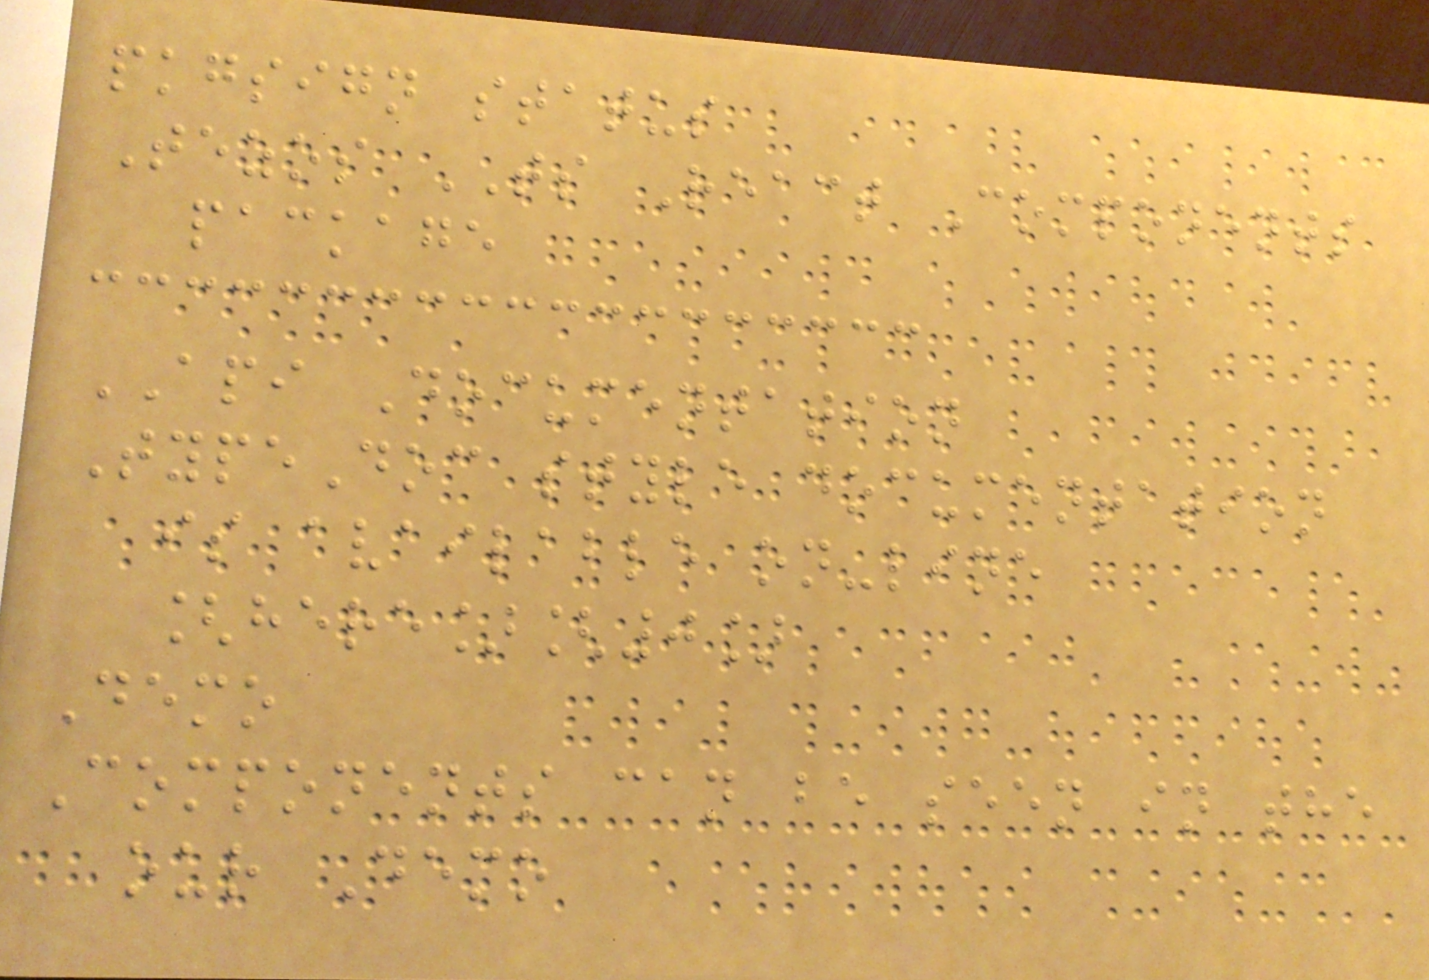pkgsign status
Tezos TS React Components
package
API Documentation
TypeDoc style documentation
is available on-line
[here][0]
Demo
Components can be seen in the
our Demo
